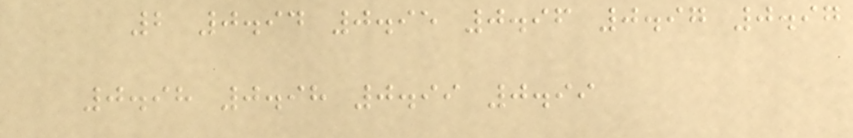2 0.94 0.95 0.96 0.97 0.97
0.98 0.98 0.99 0.99
